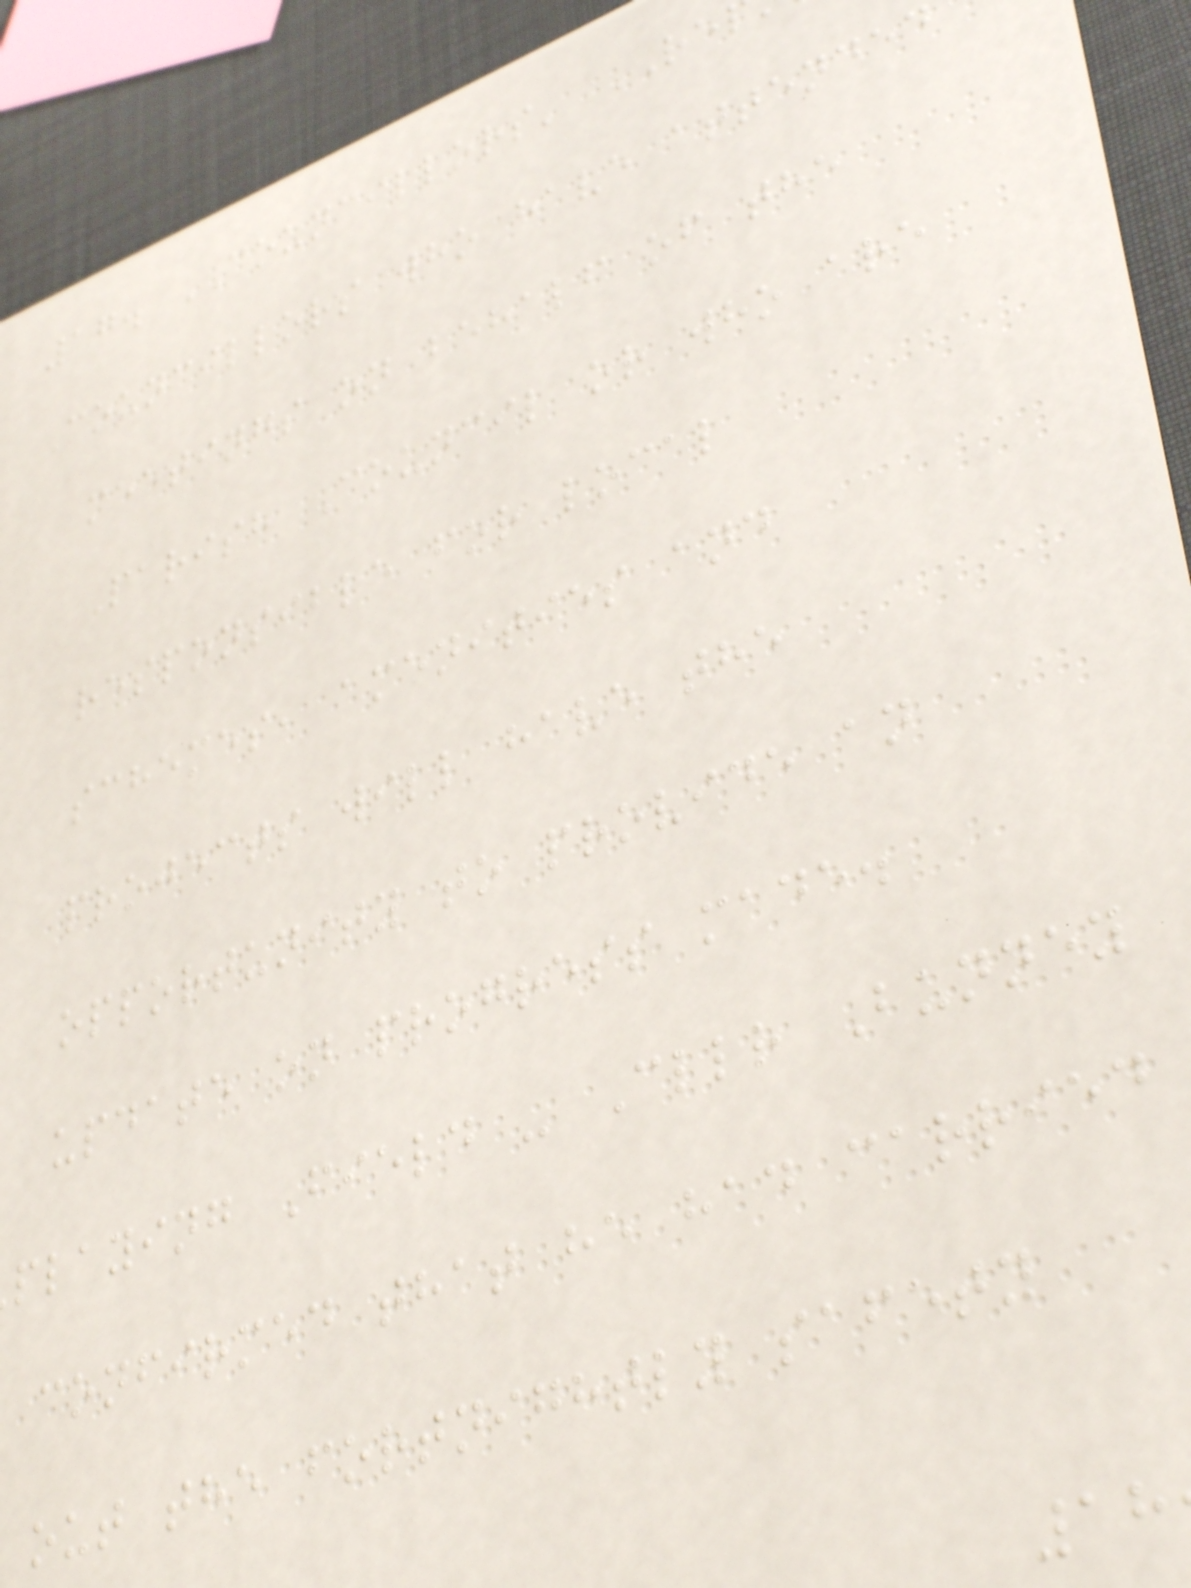17. COUNCILLORS' RE
Councillors who have attended
meetings on behalf of the
Parish Council or who are
responsible for local
schemes, amenities and
projects will have the
opportunity to provide an
update on progress made.
playing Field - Cllr Bunney
confirmed that he had carried
out the fortnightly safety
